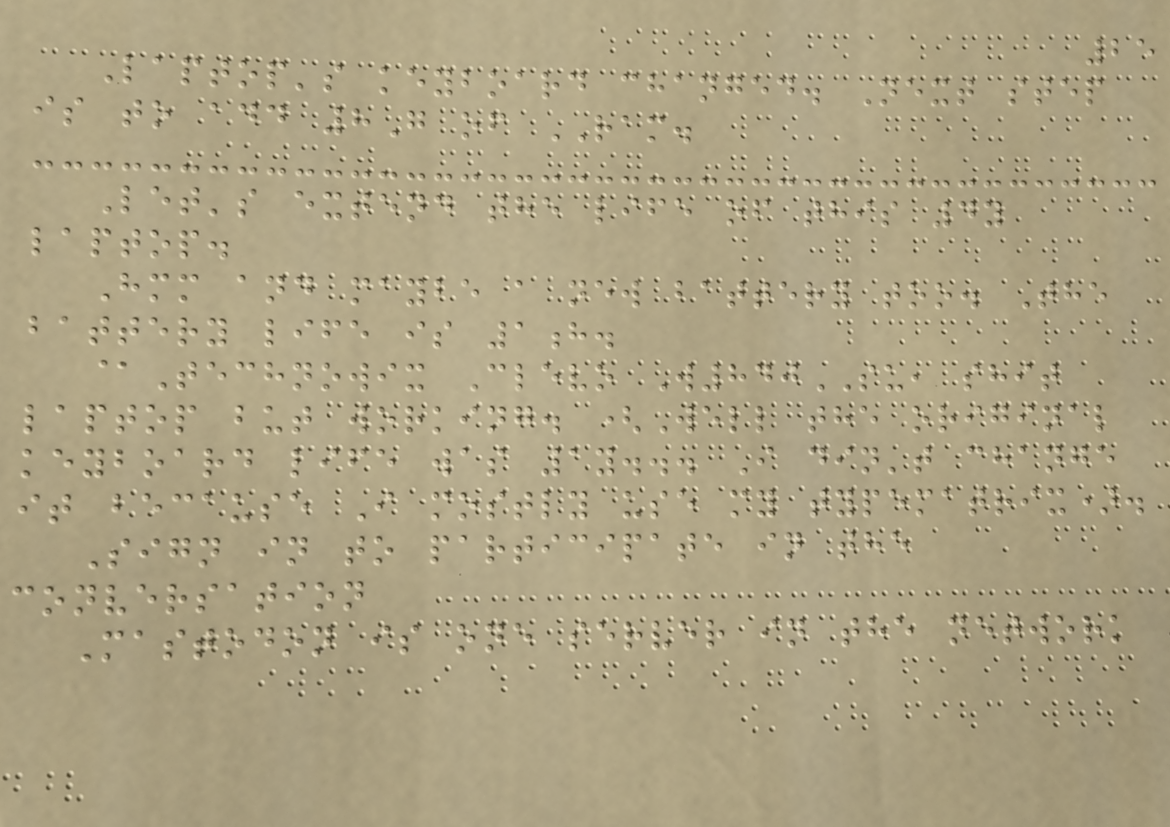25
Laptop's keyboard changed. Next step
is to add 8G of RAM.
Let's extend the life of this 4y
laptop.
Hmm and maybe a new battery too. The
battery life is 1h.
@Technowix Clevo W840SU, shit
laptop but working. (Well the original
keyboard life was 1y... I din't change
it because I mostly use my typematrix).
Sign in to participate in the
conversation
Mastodon is one server in the network
